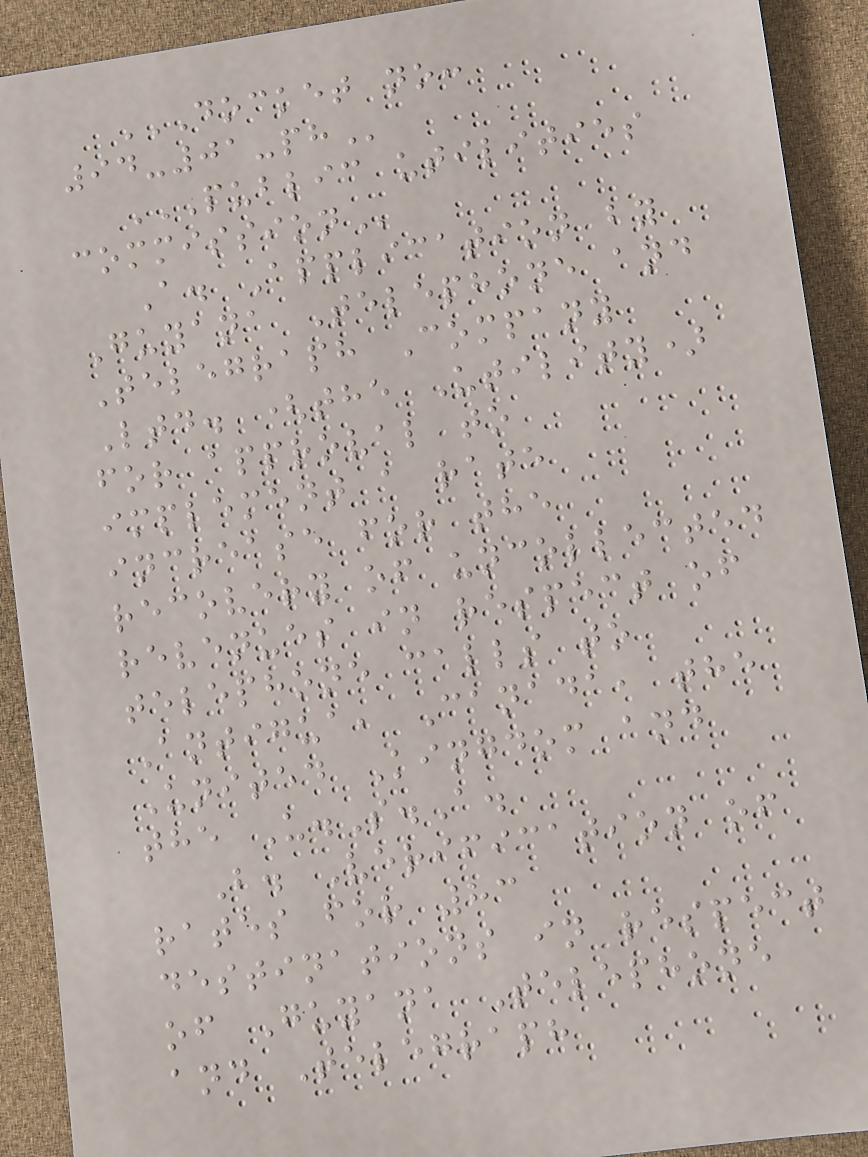DOCKET NO:
94-01-PH
PUBLIC UTILITIES
COMMISSION
A. Application by
Guyana Telephone and
Telegraph Company
Ltd. (the Utility)
for approval to
implement a rate
increase for the
recovery of uncollected
revenues in respect of
telephone calls to
Antigua, Canada, the
United Kingdom and
the U.S.A.
B. Verification of
rates for 83
destinations in respect
of Guyana Telephone
and Telegraph
